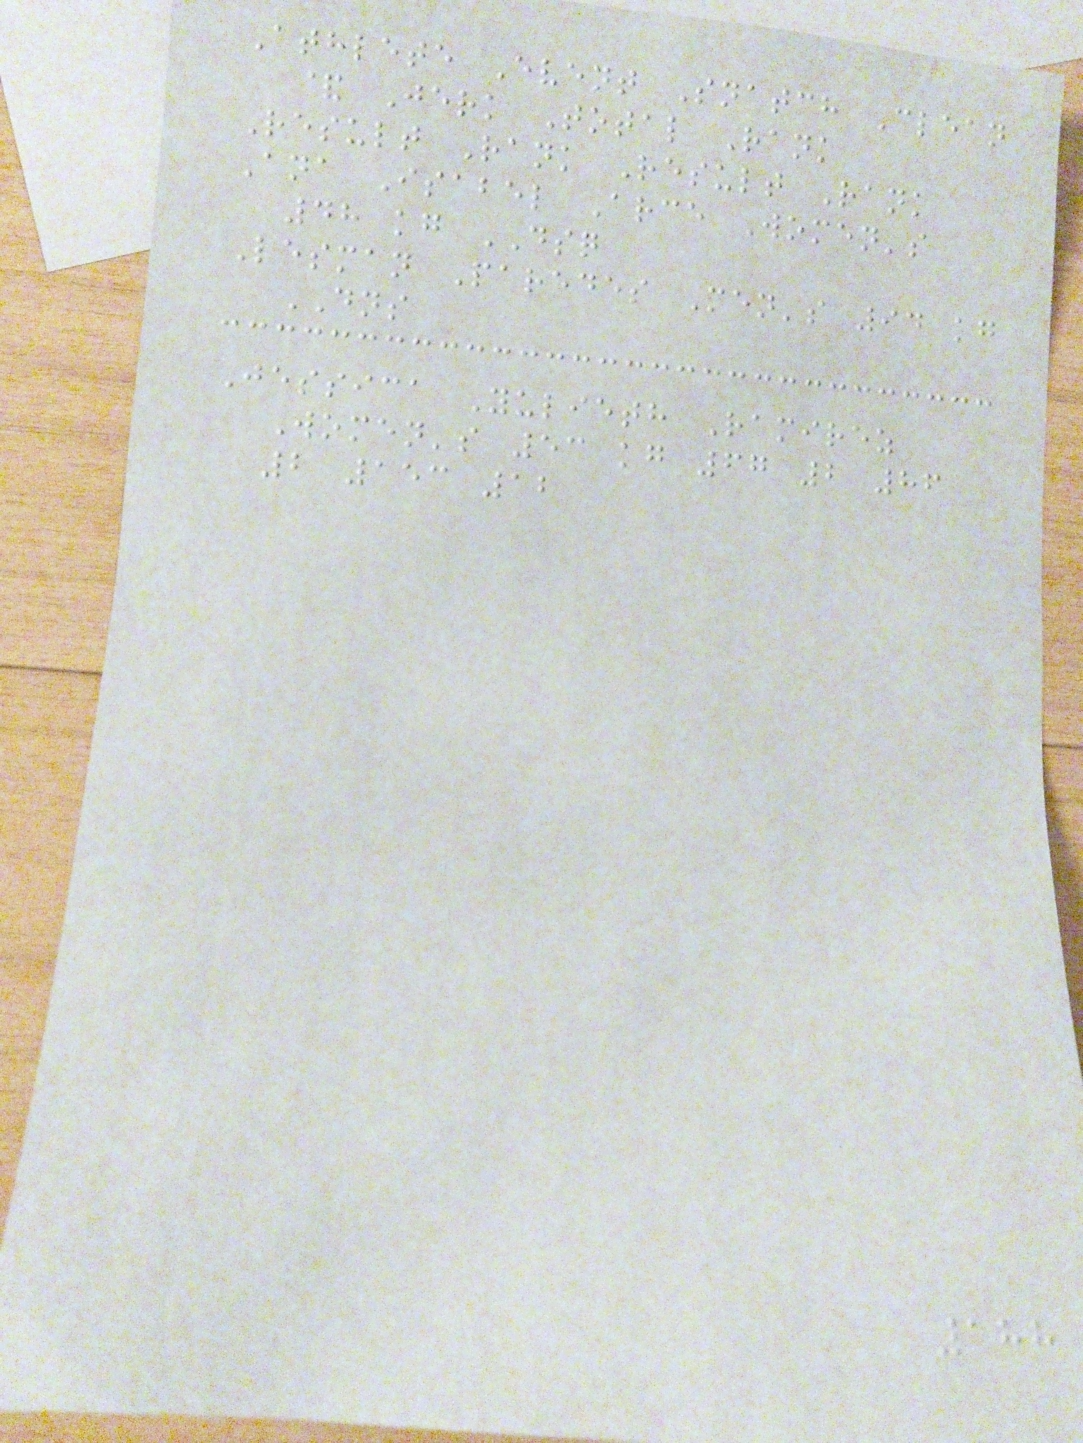Athlete Event Snatch Clean
& Jerk Total Rank
Result Rank Result Rank
Ana Isabel Arce Women's
48 kg DSQ
Lesman Paredes Men's 94 kg
DNS
Jessica Yulieth Ramirez
Women's 53 kg 67 2 86
2 153 12
188
